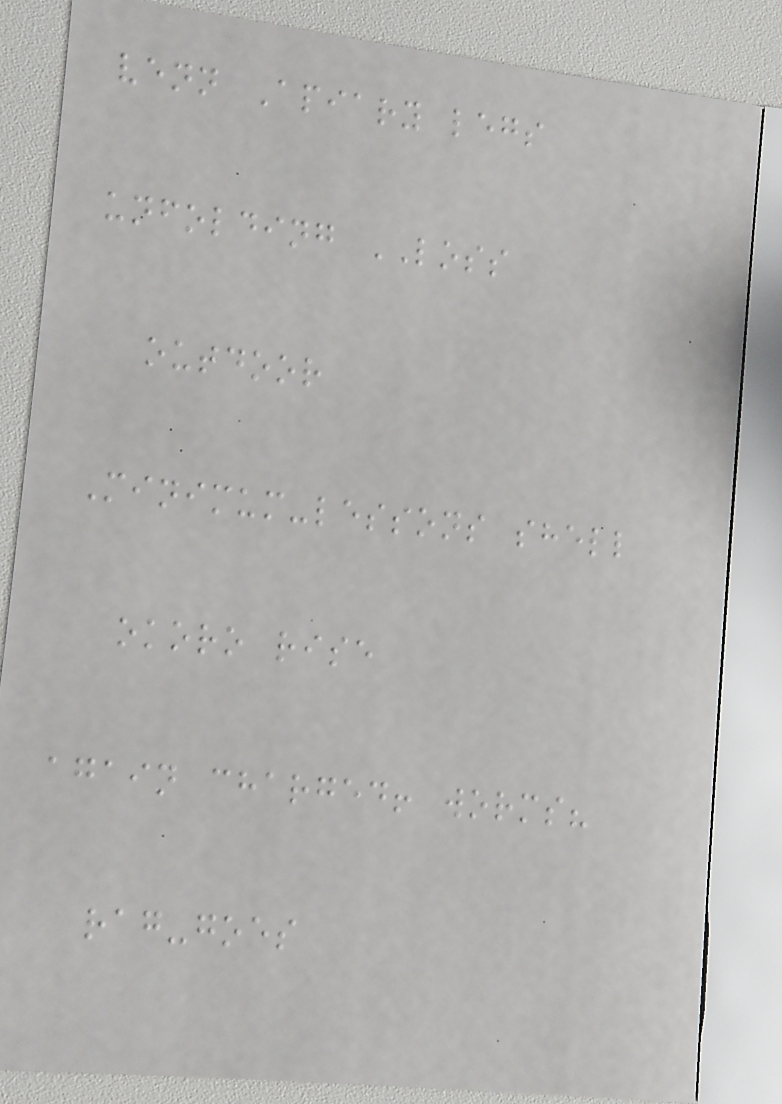venn Apiary legs
unfolding LOSS
outdoor
Minimum-lessons shell
okoro rise
again charged! worms?
rag-goes
